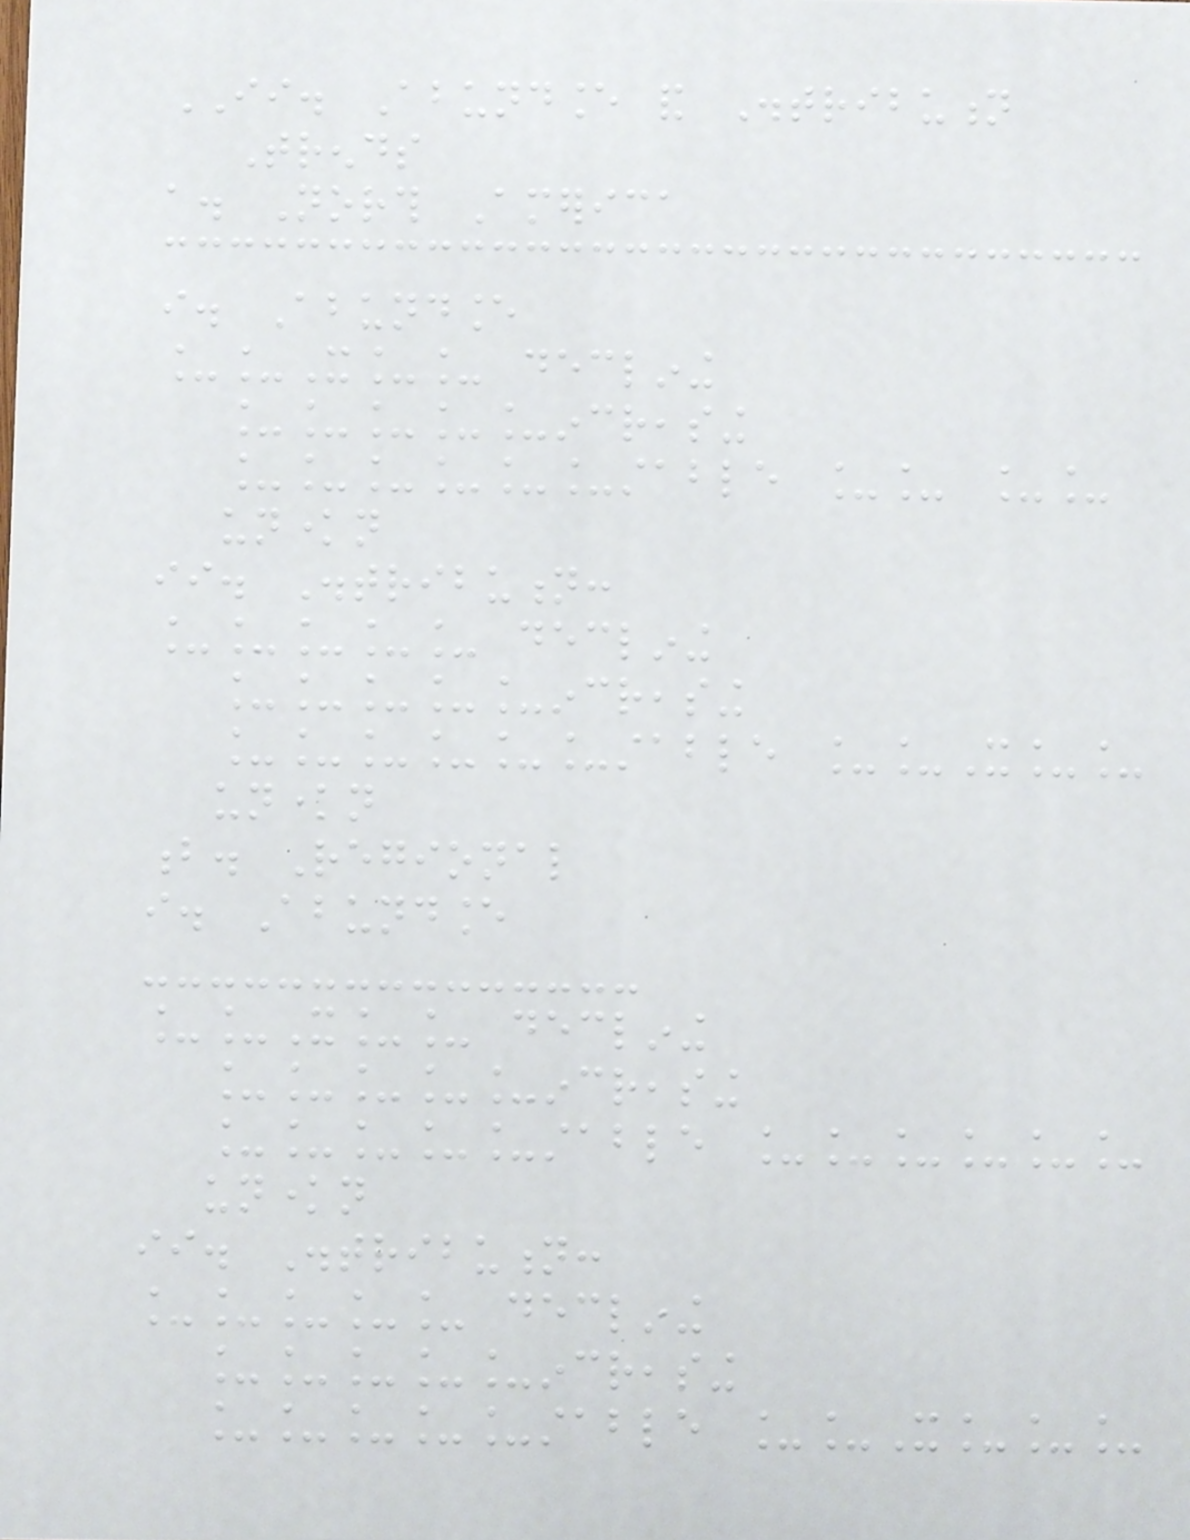II. Abundance and Distribution
Trends
a. North America
i. Abundance
__X__ declining
_____increasing
______stable __ __
unknown
ii. Distribution:
_____ declining
_____increasing
______stable __X__
unknown
b. Regional
i. Abundance
__X__ declining
_____increasing
_____stable ______
unknown
ii. Distribution:
_____ declining
_____increasing
_____stable __X___
